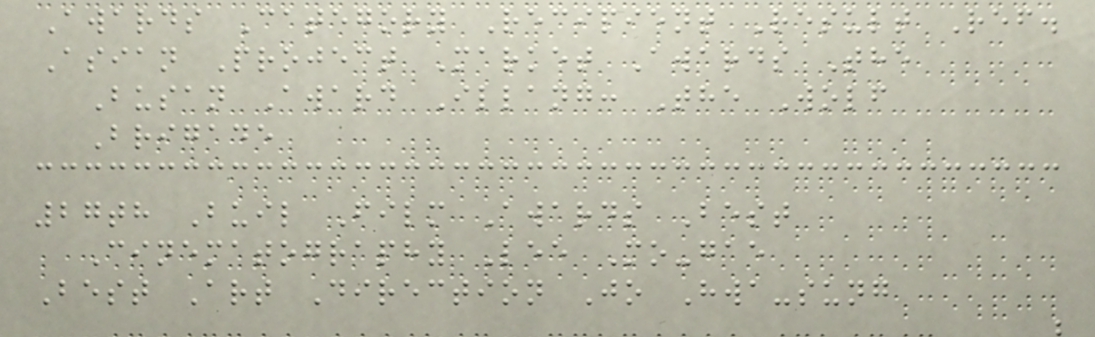Awards Category Recipient Result Ref.
Asian Project Market Awards The
Busan Award Illang: The Wolf
Brigade
27th Buil Film Awards Best
Cinematography Lee Mo-gae
Best Art Direction Jo Hwa-sung
